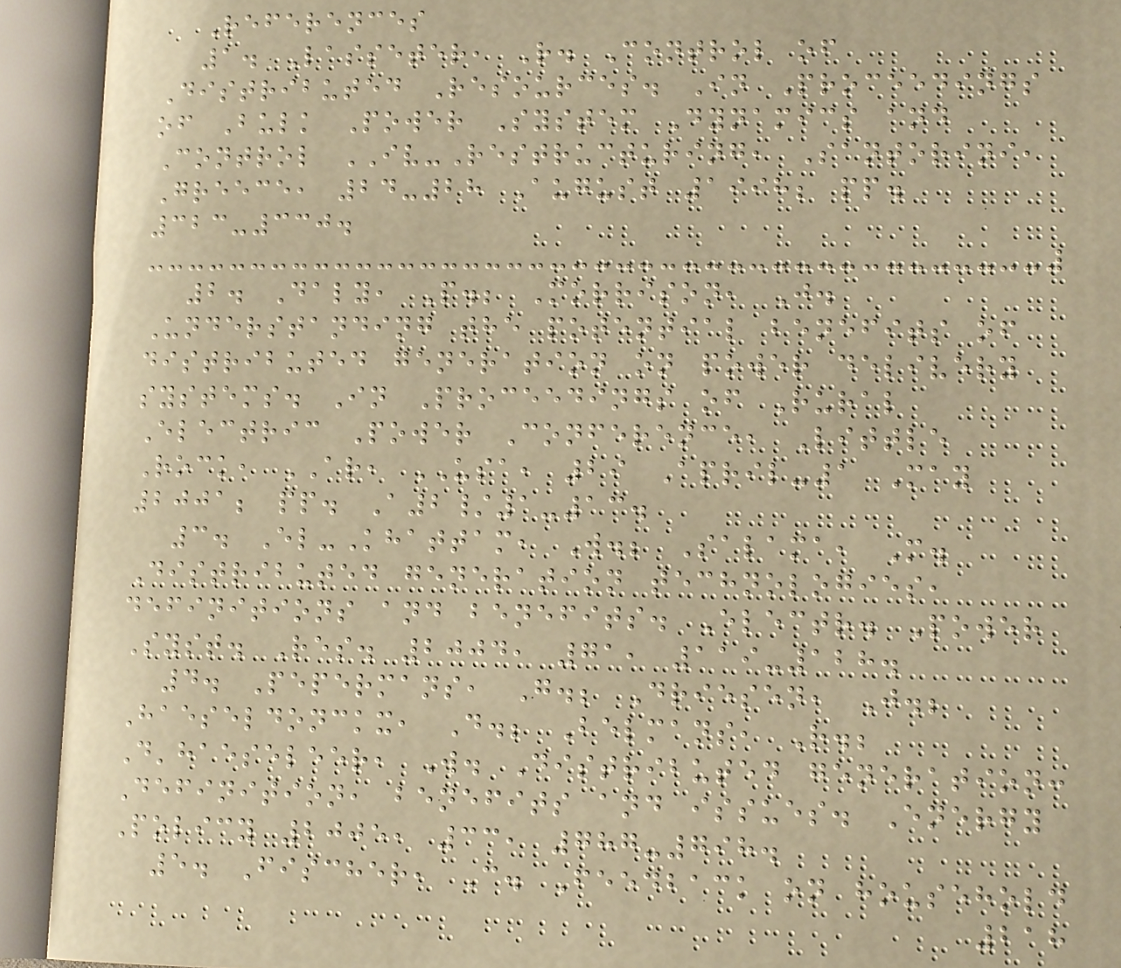References
1. Lasseter, R. Control of
Distributed Resources. In Proceedings
of Bulk Power System Dynamics and
Control IV-Restructuring, Santorini,
Greece, 24-28 August 1998; pp.
323-330.
2. Daly, P.; Morrison, J.
Understanding the potential benefits of
distributed generation on power delivery
systems. In Proceedings of Rural
Electric Power Conference, Little
Rock, AR, USA, 29 April-1 May
2001; pp. A2/1-13.
3. El-Khattam, W.; Salama, M.
Distributed generation technologies,
definitions and benefits. Electr. Power
Syst. Res. 2004, 71, 119-128.
4. Pepermans, G.; Driesen, J.;
Haeseldonckx, D.; Belmans, R.;
D'haeseleer, W. Distributed generation:
Definition, benefits and issues. Energy
Policy 2005, 33, 787-798.
5. Fischer, C. Feedback on household
218
